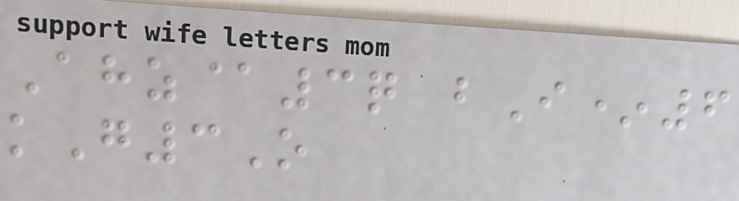Ahz@3q bI*6
kG3O
